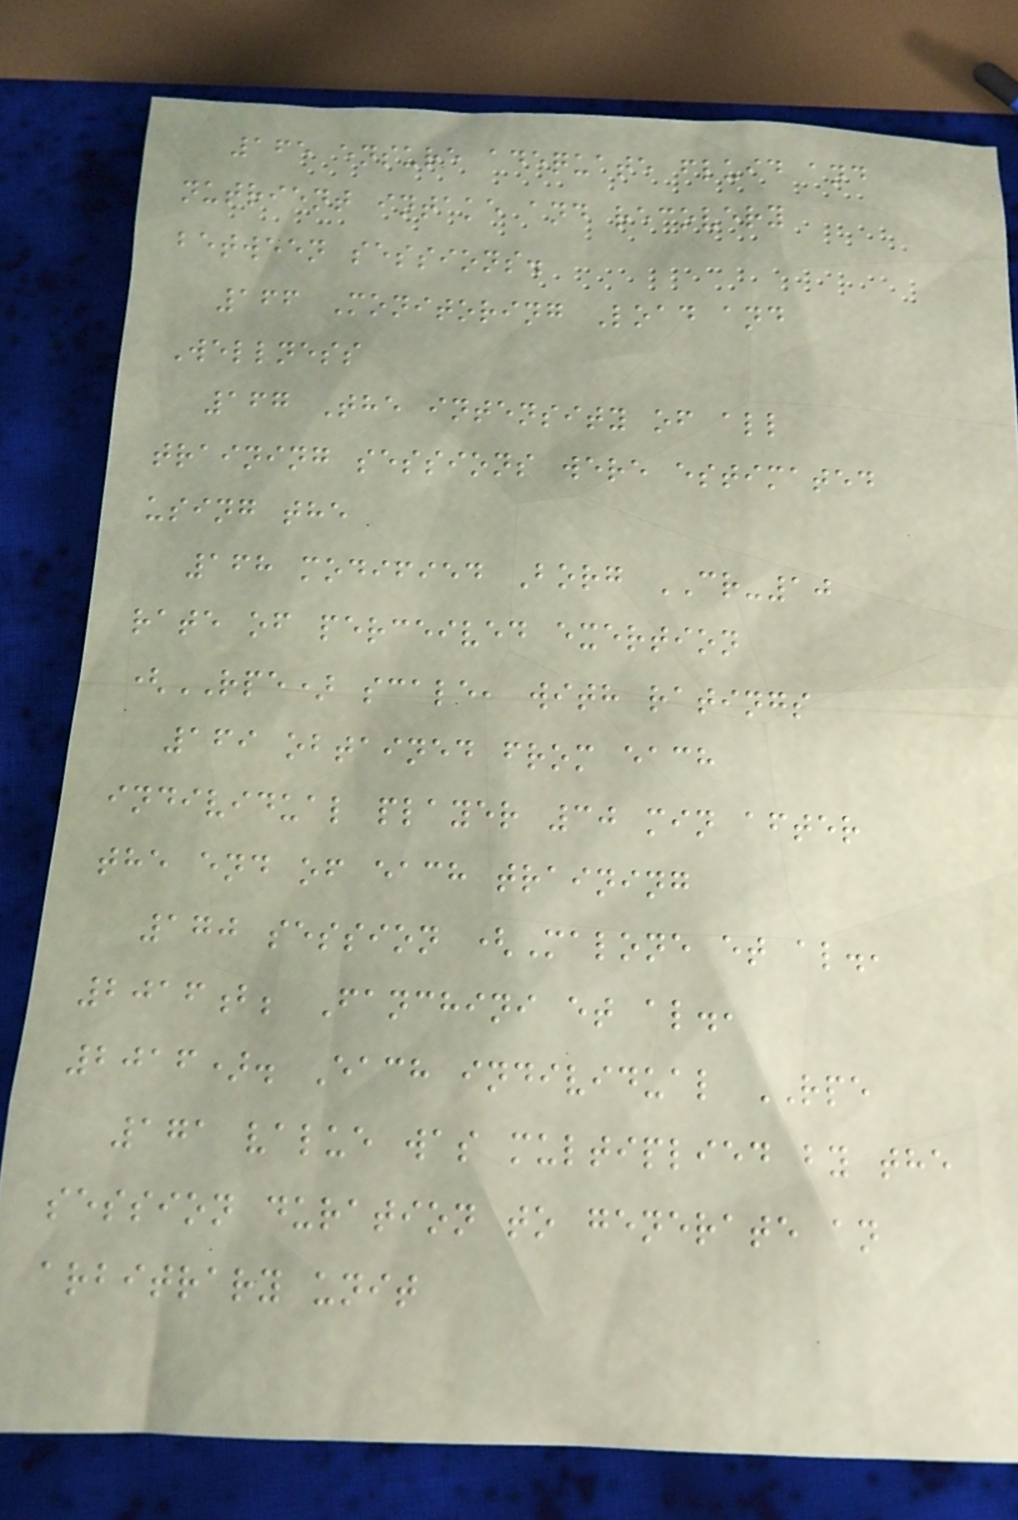165 ensure adequate fluid and
nutrient intake and recovery
between sessions.
166 Monitoring Load and
Wellness
167 The intensity of all
training sessions were estimated
using the
168 modified Borg CR-10
rate of perceived exertion
(RPE) scale, with ratings
169 obtained from each
individual player 30 min after
the end of each training
170 session (Malone et al.,
2016b; Fanchini et al.,
2016). Each individual RPE
171 value was multiplied by the
session duration to generate an
arbitrary unit
